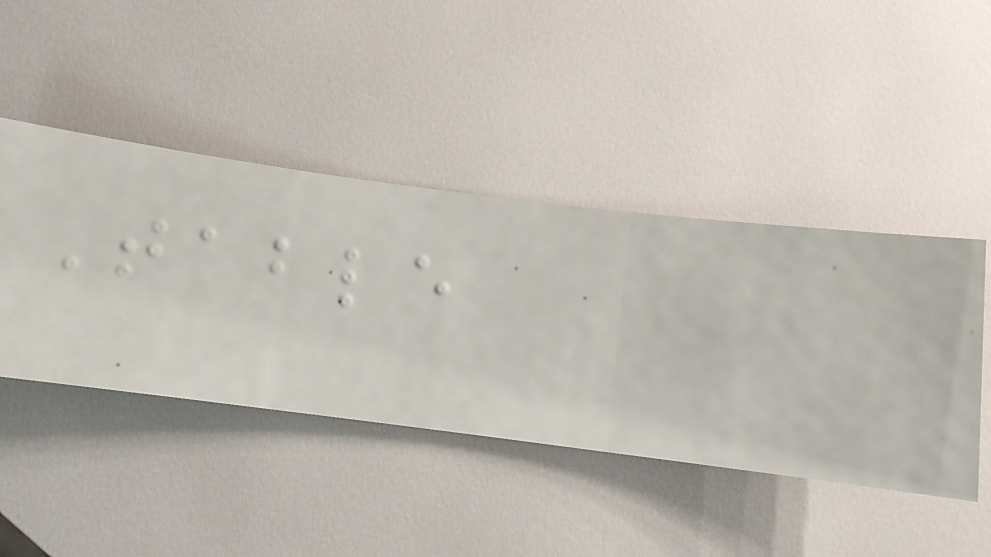Table
